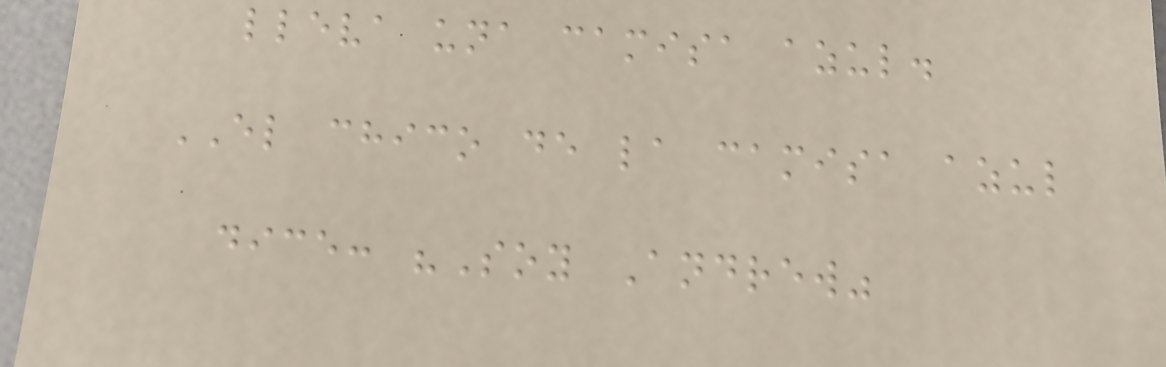lleva una camisa azul.
EL chico de la camisa azul
dice: "Soy Andrew"
